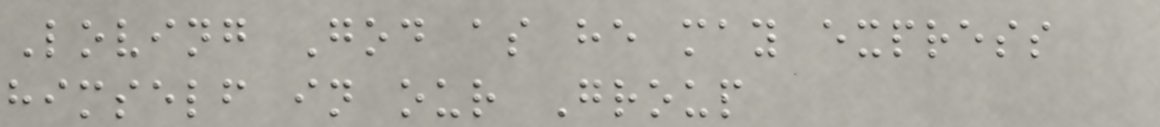Loving God as he may express
himself in our Group
